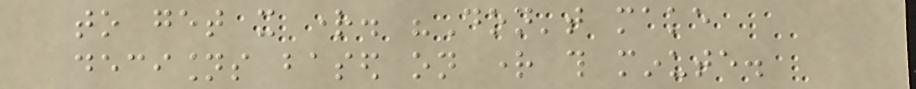to get it right. "Don't make
decisions based on right this minute.
